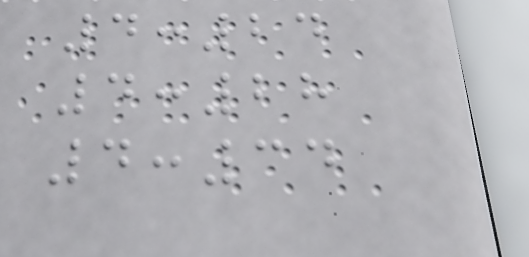4:24
4:28
4:34
